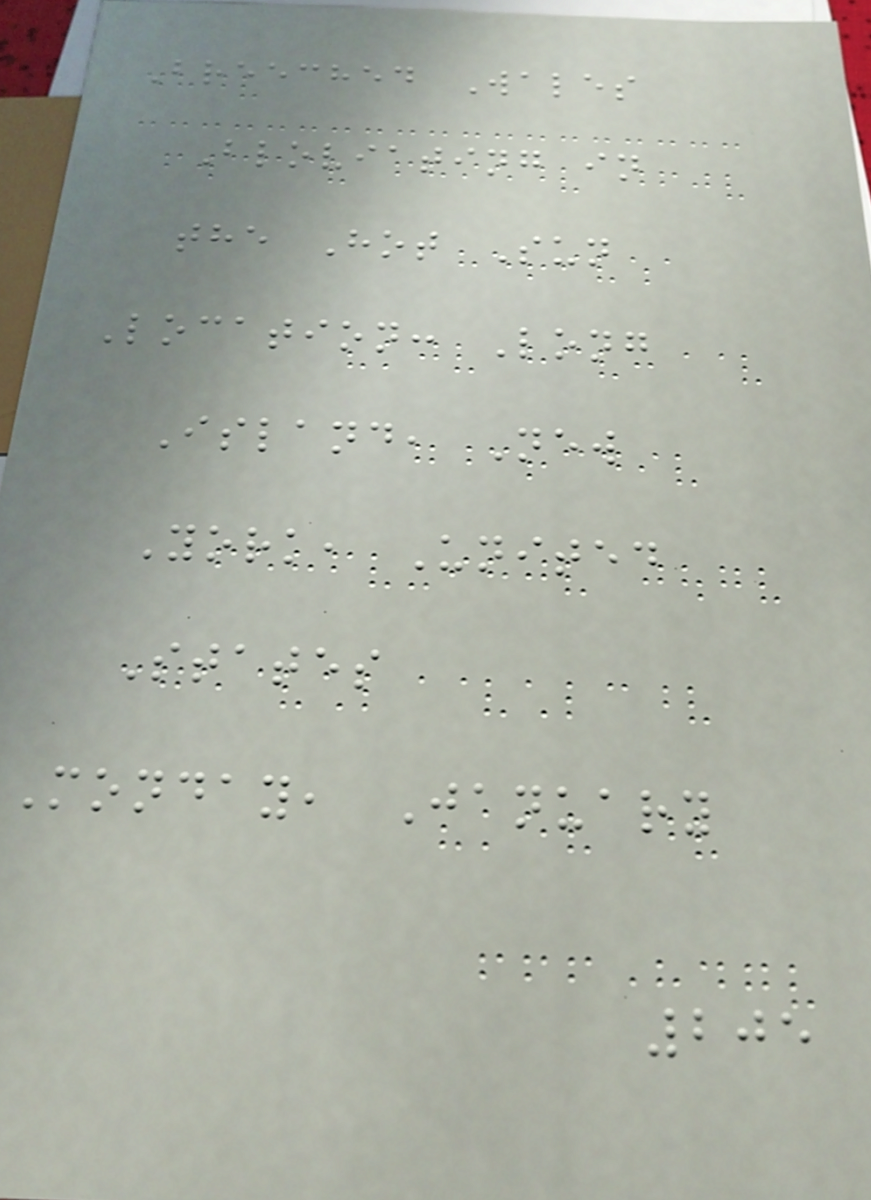Breeched Wales
Bloviating in
the Hot Sun
Location: Long
Island, New
York, United
States
Monday, January
205
